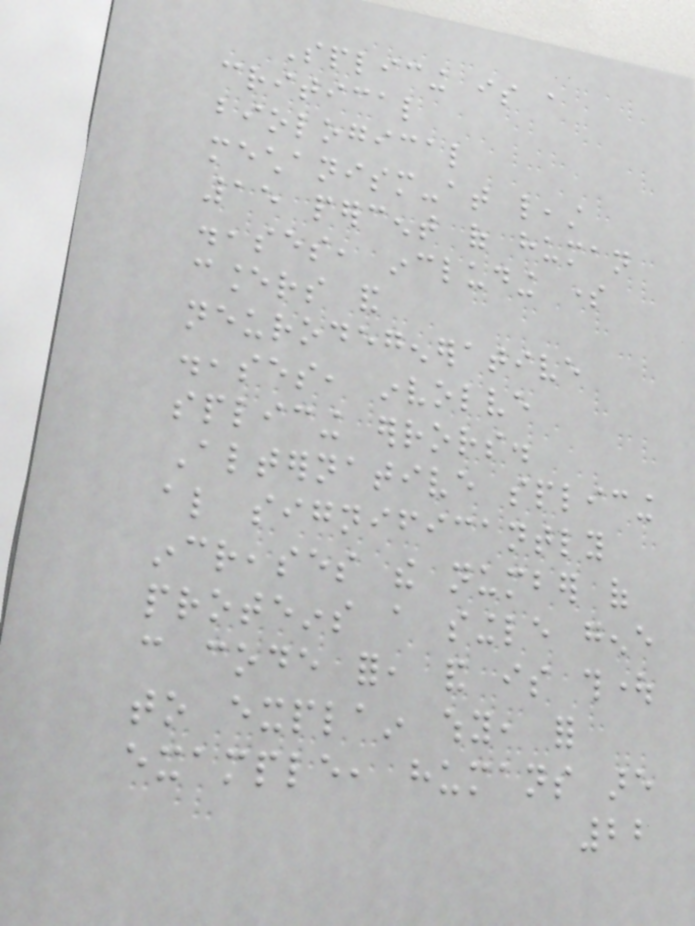Splicing is a
critical
biological
mechanism-at least
15 percent of human
diseases, including some
cancers and
neurodegenerative
diseases, involve
splicing errors.
Alternative splicing
also significantly
increases the number of
proteins a single gene
can code for, and is thought
to explain why, for
example, humans are
22
